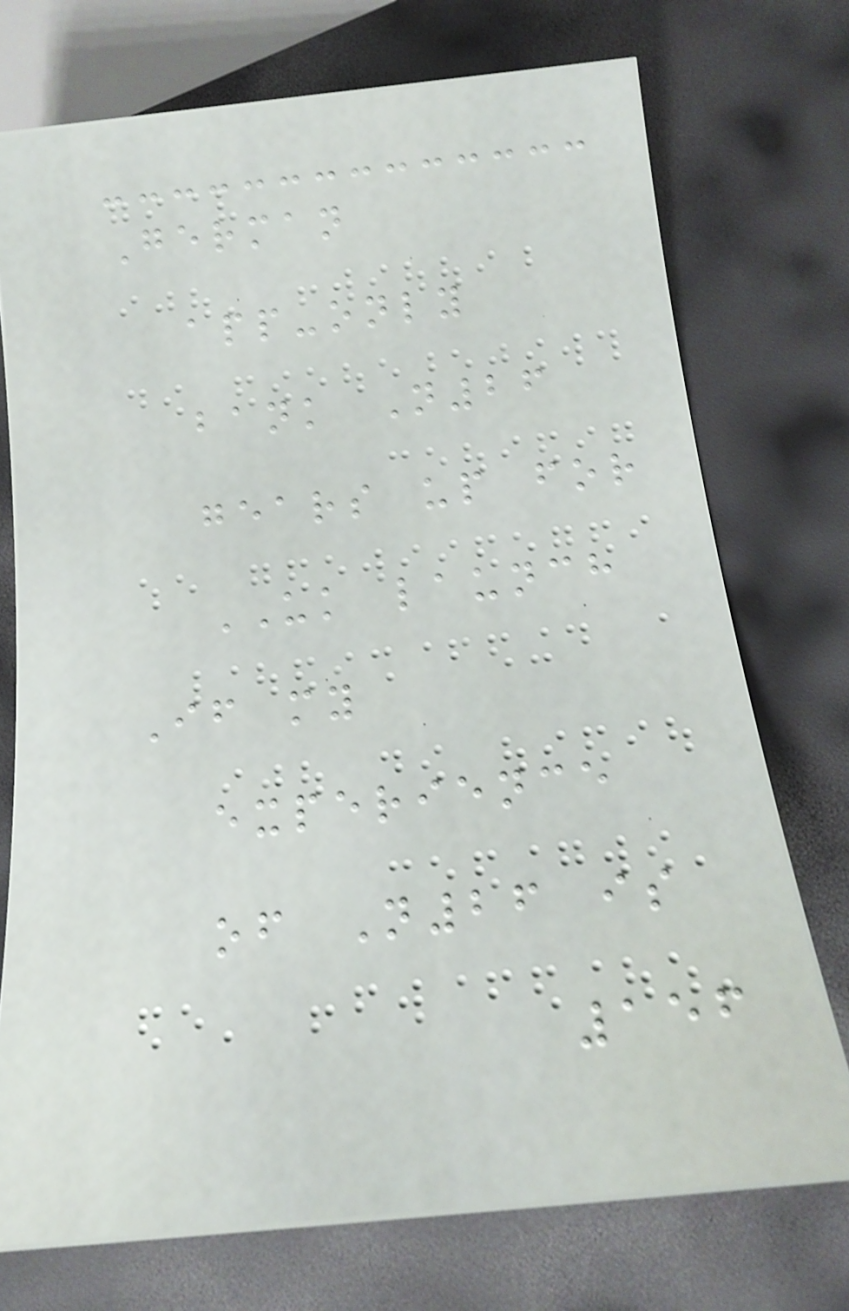German
app-only
bank N26
gears up for
UK launch
If my
experience
of N26 is
156
